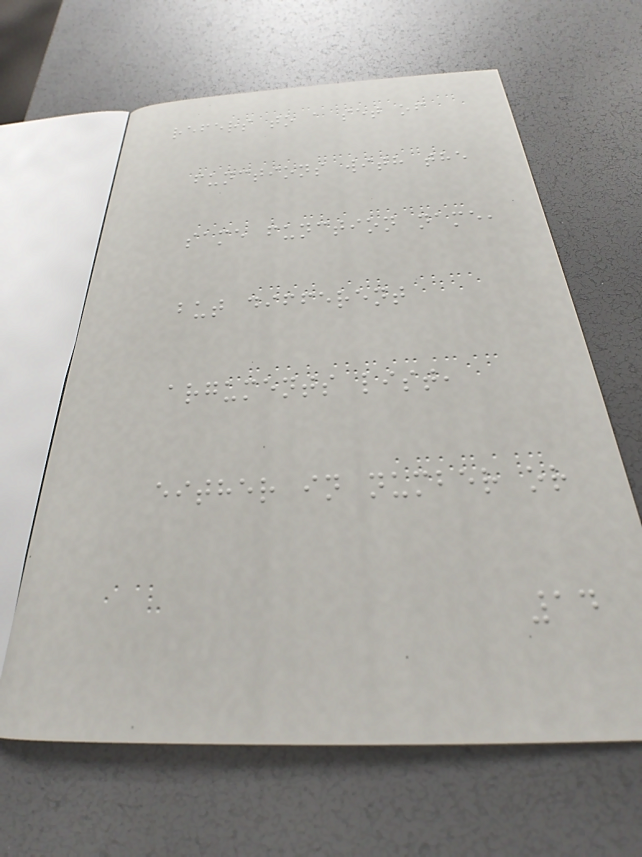refers to a set of
functions with the
same function name,
but different
arguments list,
either in number or
14
